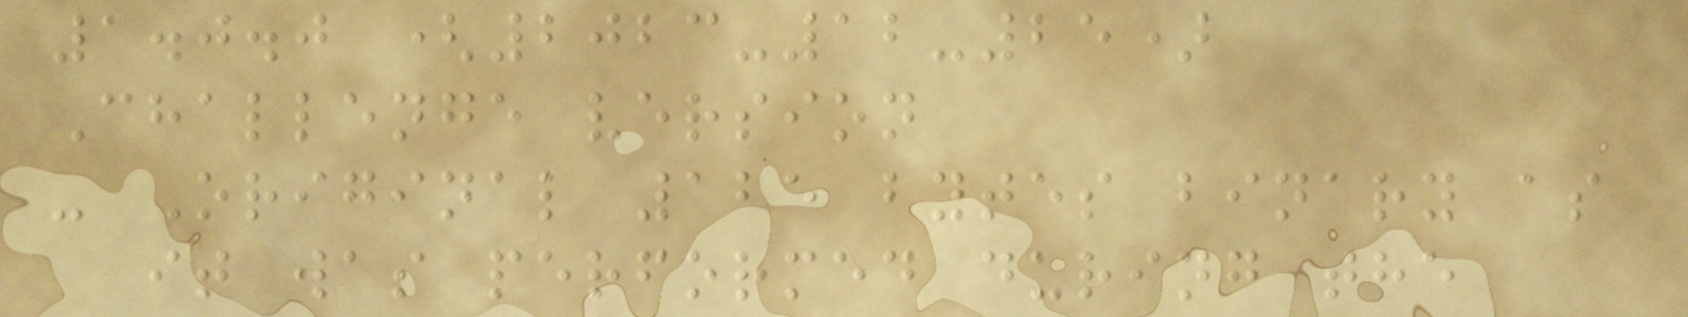1.0.0 (2023-12-25)
Challenge version
- Original 125 bytes binary as
it was performed during the
